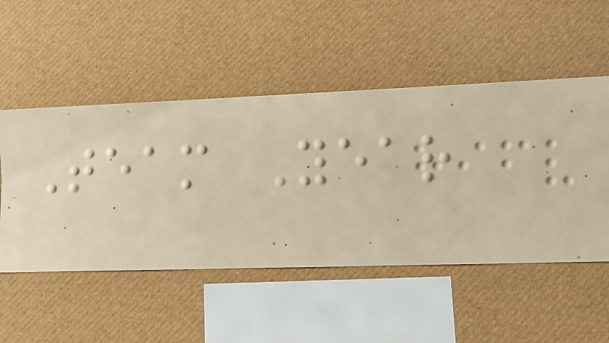Team Year
